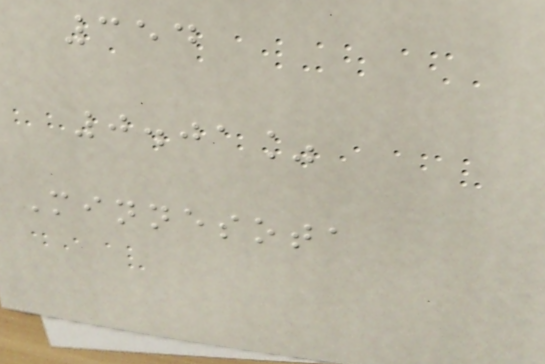354
0.01%
Minnesota
